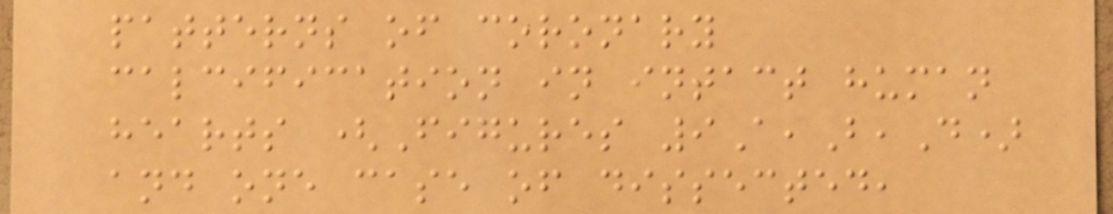patterns of coronary
calcification in intact human
hearts (Figures 9A,B,D)
and one case of dissected,
